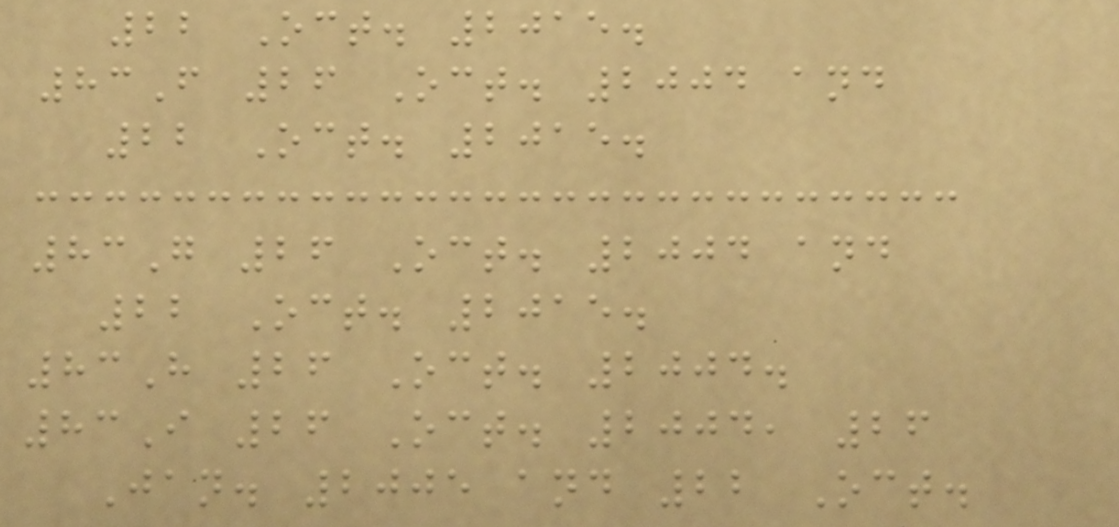22 Oct. 2015.
83F 26 Oct. 2004 and
22 Oct. 2015.
83G 26 Oct. 2004 and
22 Oct. 2015.
83H 26 Oct. 2004.
83I 26 Oct. 2004, 26
Jan. 2005 and 22 Oct.
